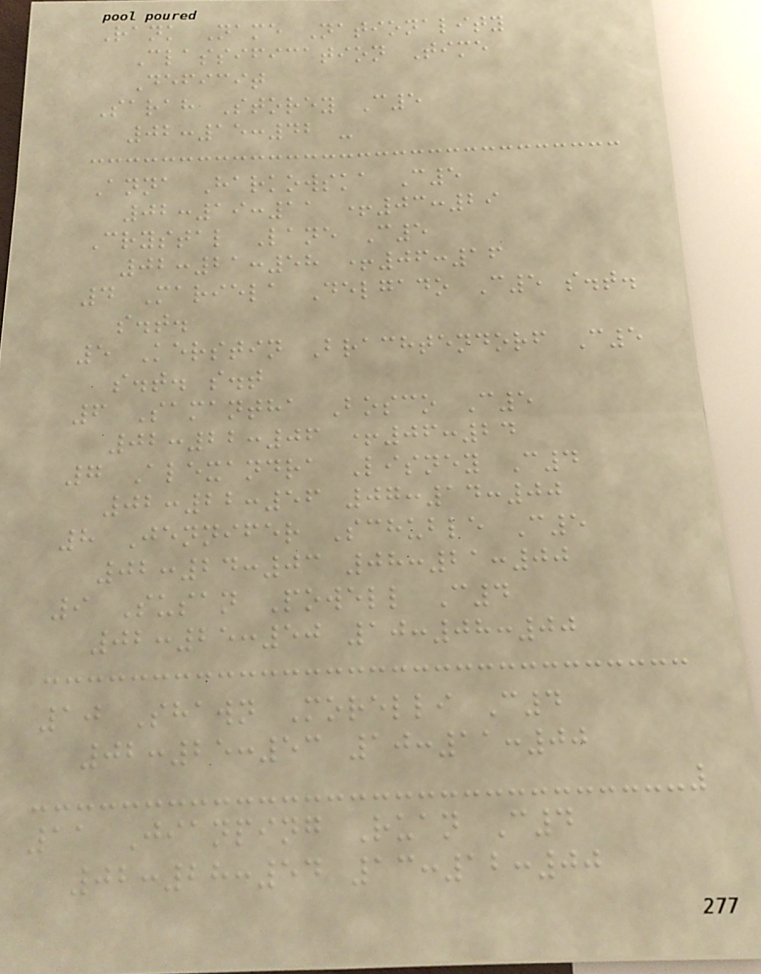Rank Name Nationality
Classification Time
Deficit
Sarah Storey C5
02:15:42 -
Anna Harkowska C5
02:19:11 +03:29
Crystal Lane C5
02:21:58 +06:16
4 Mariela Delgado C5 s.t.
s.t.
5 Kerstin Brachtendorf C5
s.t. s.t
6 Samantha Bosco C5
02:22:06 +06:24
7 Alexandra Lisney C4
02:22:56 07:14:00
8 Jennifer Schuble C5
02:24:03 08:21:00
9 Susan Powell C4
02:25:50 10:08:00
10 Shawn Morelli C4
02:25:53 10:11:00
11 Jianping Ruan C4
02:28:54 13:12:00
